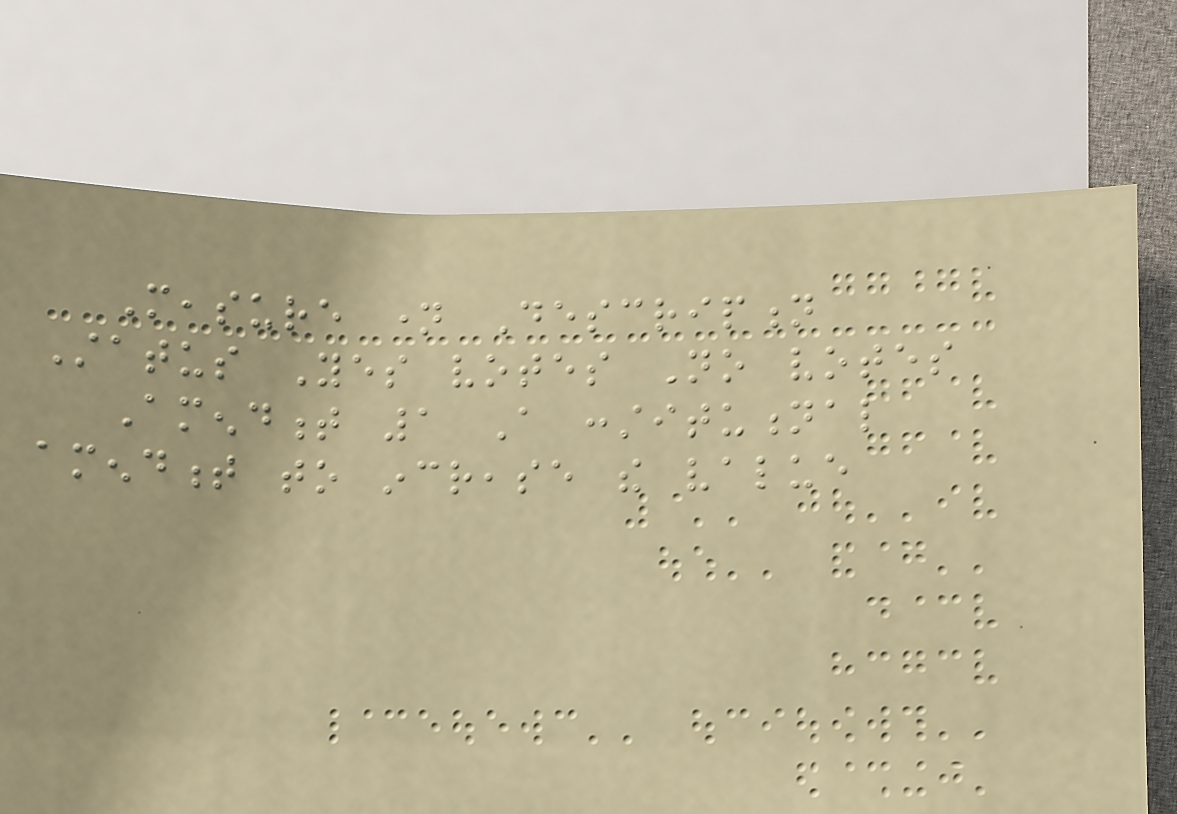Measure name Description
Status Yes votes No votes
Amendment 1 A constitutional
amendment to increase the value
